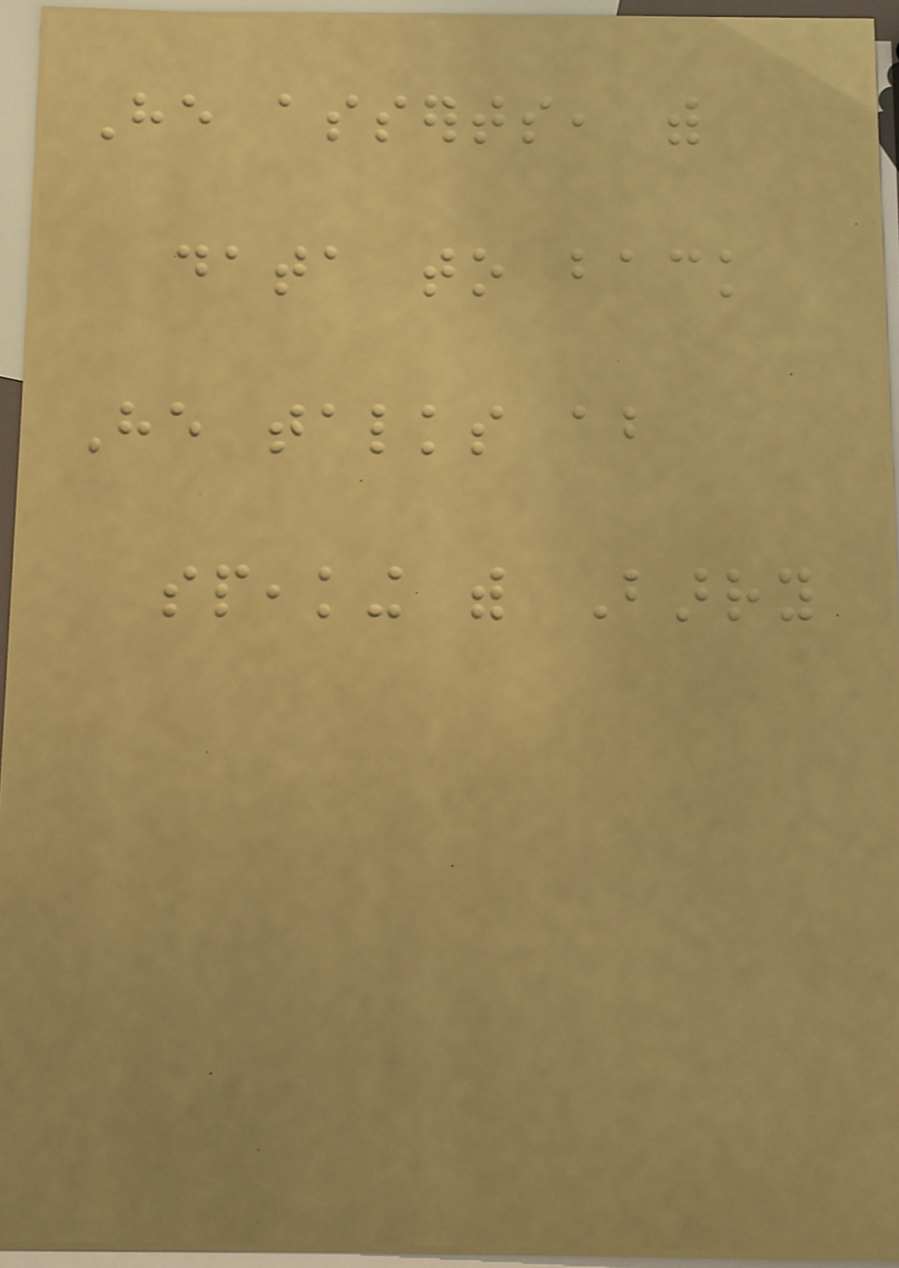He asserts, with
data to back
He talks about
speaking with Barry
